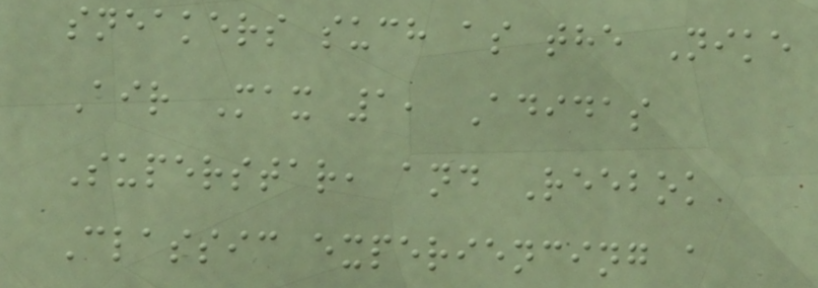sneakers such as the Nike
Air Max 1, Adidas
Superstar, and Reebok
Classic experiencing a
